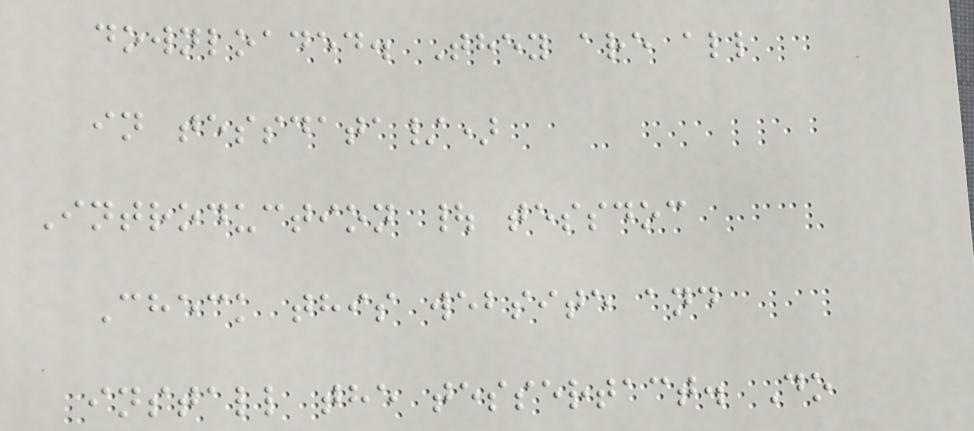downloaded. They are all
in tessdata/)
Introduction | tessdoc
Check this website and
install the tessertact. Do
